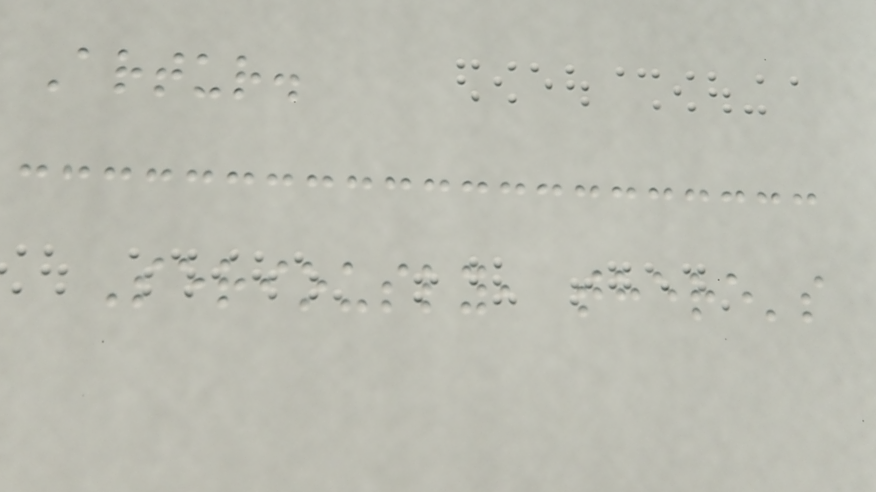Artur.
Seriously, there's
